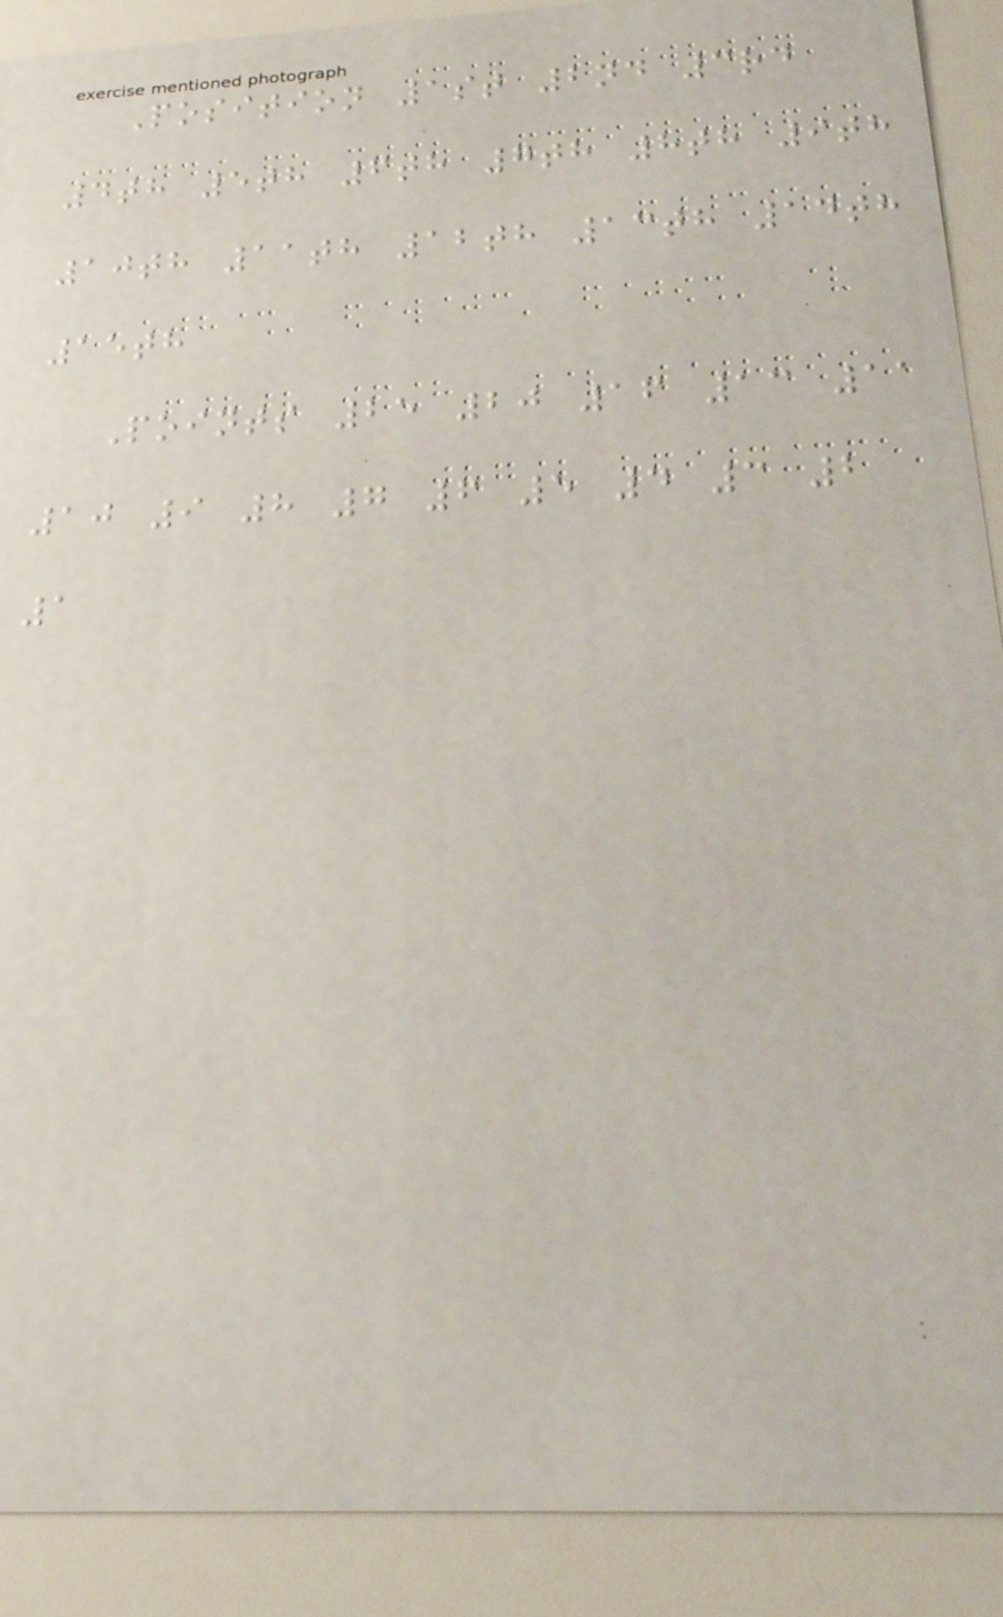Position 1st 2nd 3rd
4th 5th 6th 7th 8th 9th
10th 11th 12th 13th 14th
15th
Points 25 20 16 13 11
10 9 8 7 6 5 4 3 2
1
